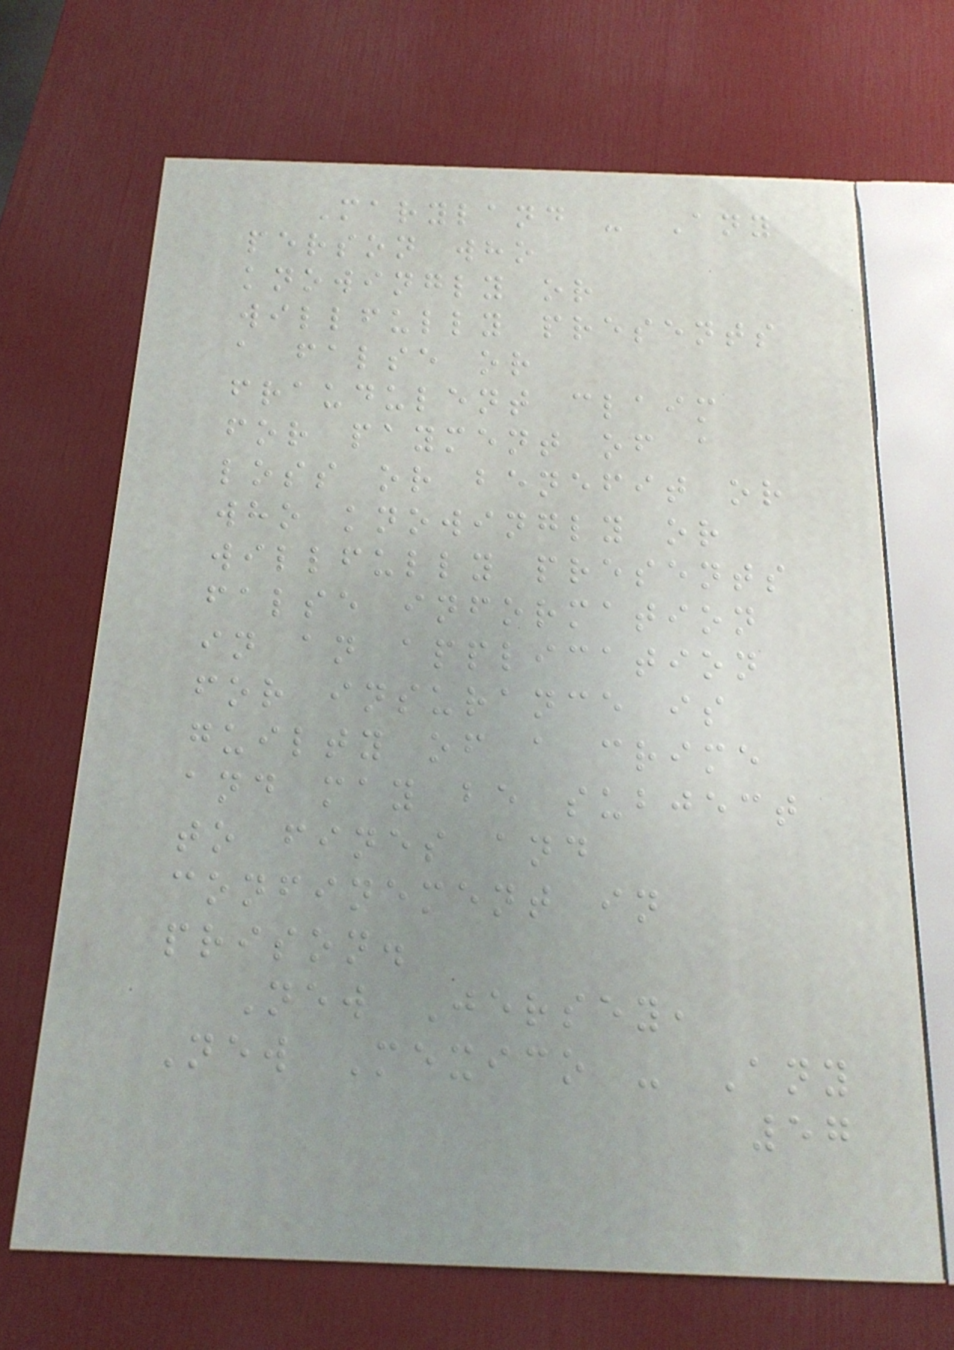Maryland - Any
person who
knowingly or
willfully presents
a false or
fraudulent claim
for payment of a
loss or benefit or
who knowingly or
willfully presents
false information
in an application
for insurance is
guilty of a crime
and may be subject
to fines and
confinement in
prison.
New Jersey,
New Mexico - Any
57
